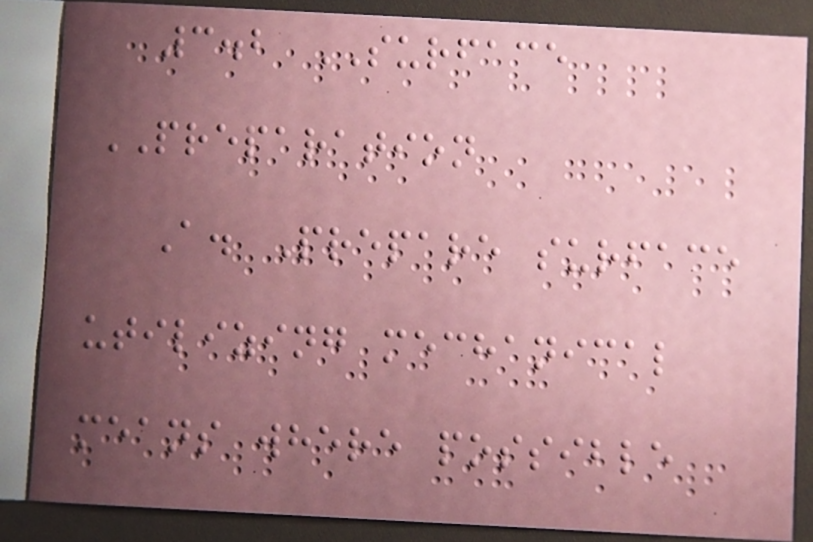3.2 SURFACE
PREPARATION
A. Prepare surface
utilizing mechanical
means where possible
